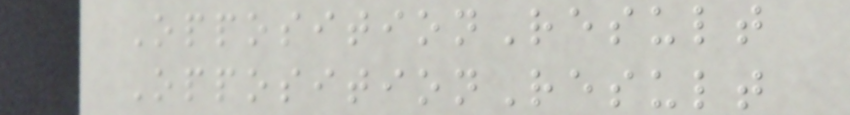OppositionResult
OppositionResult
